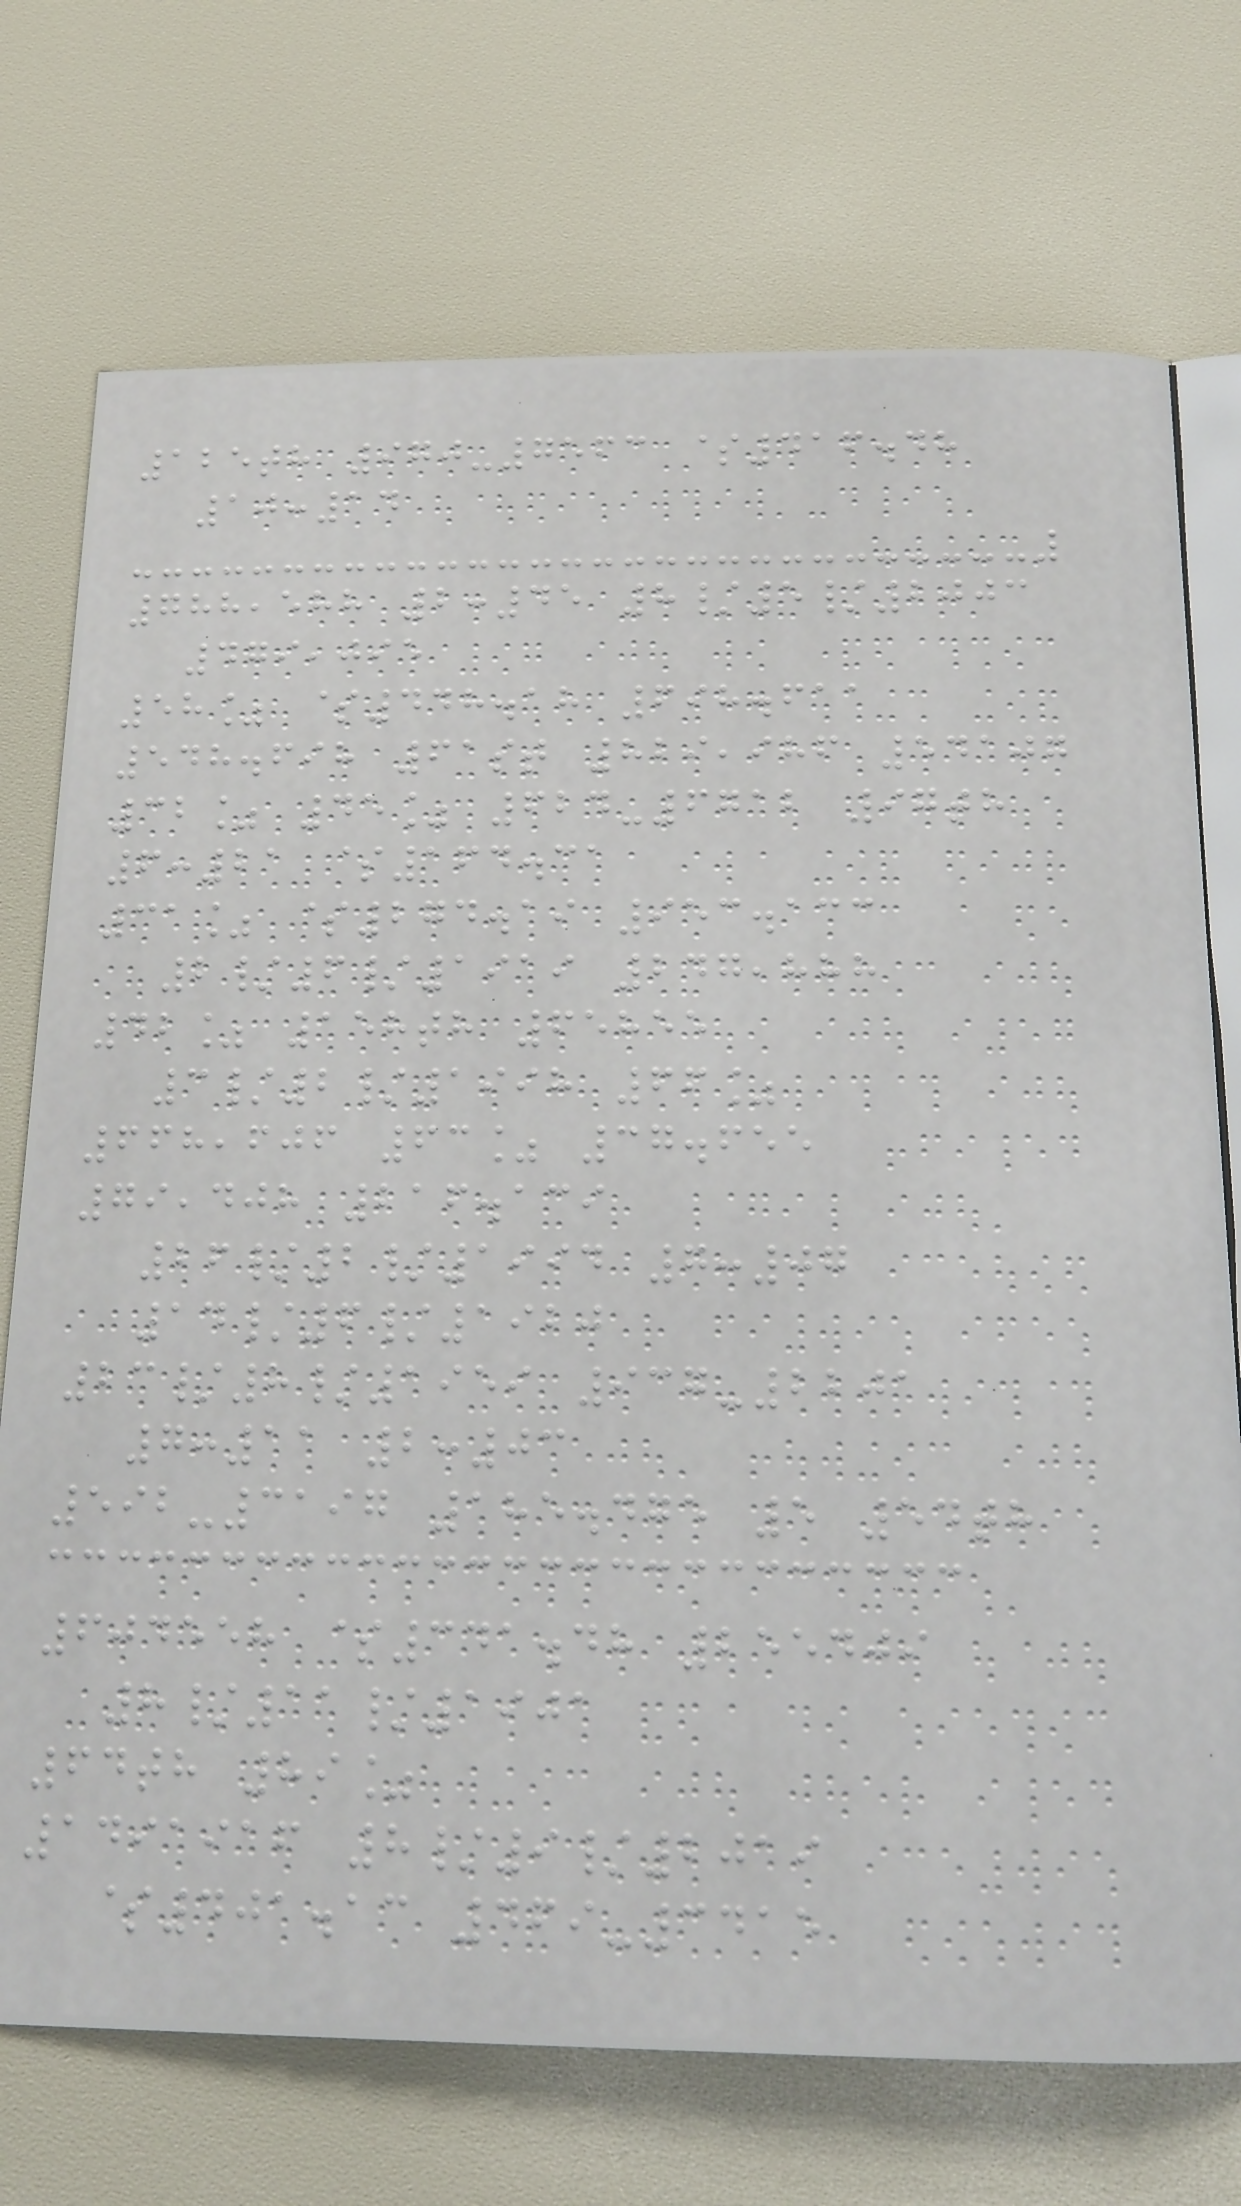125th 970-7563 $416.48
10:14
788,588 2:45 8/5/2003
479,095
58% $448.18 698.611
548.698 61st 829,986 54107
32% 45% 624-6712 97th
6:21 $164.31
31% $274.19 953.133
2/6/1919 247,888
42% 158th 65855
3/2/1998 66%
668,606 63% 37.655
79,408 216.139
26/2/1994 7:07
14/6/1920
23/8/1959 937-2201
7:11 2:03
592-3197 185.475 5 54th
604558 $341.48 255409
8/11/1901
64th 89%
1491916 8/9/2019
$401.13 469-3415
